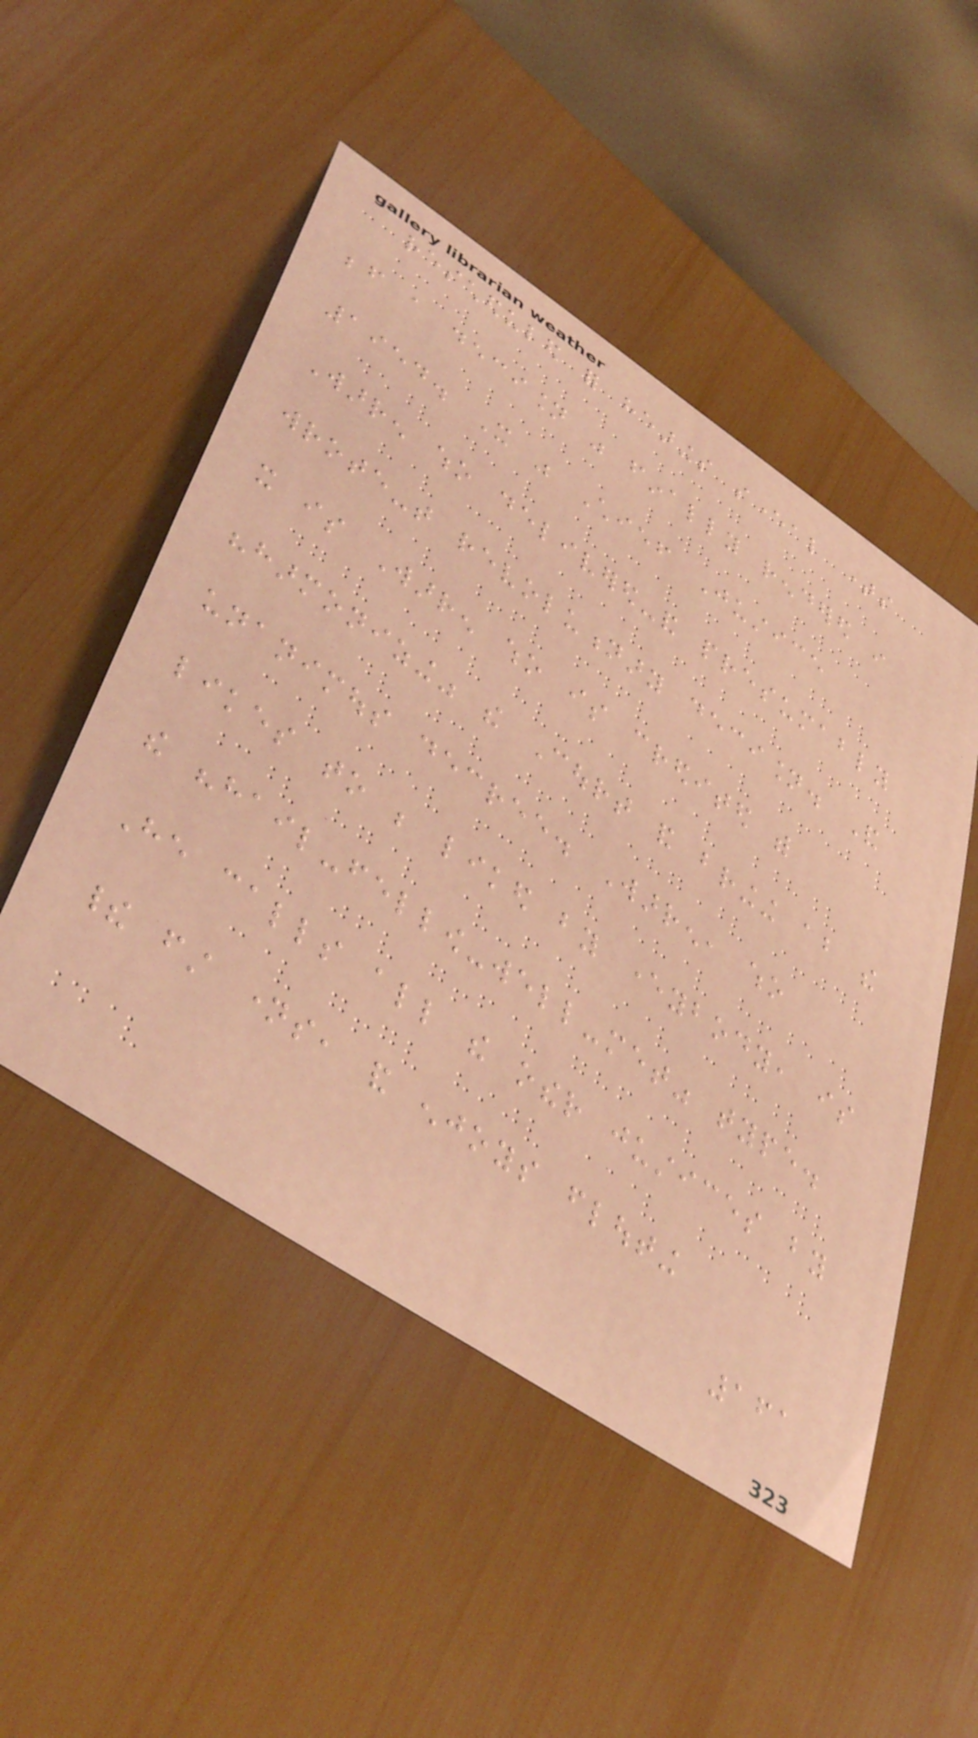rescheduled for hearings several times
before a decision was finally rendered in
1954. It was Chief Justice
Warren who delivered-and presumably
wrote-that revolutionary decision. And
it is Warren who is credited with
"harmonizing" the Court and bringing about the
unanimous decree. Warren, who
likes to be liked by everybody, is
the "hail-fellow-well-met" type.
He calls all the other justices by
their first names, and enjoys flouting
161
